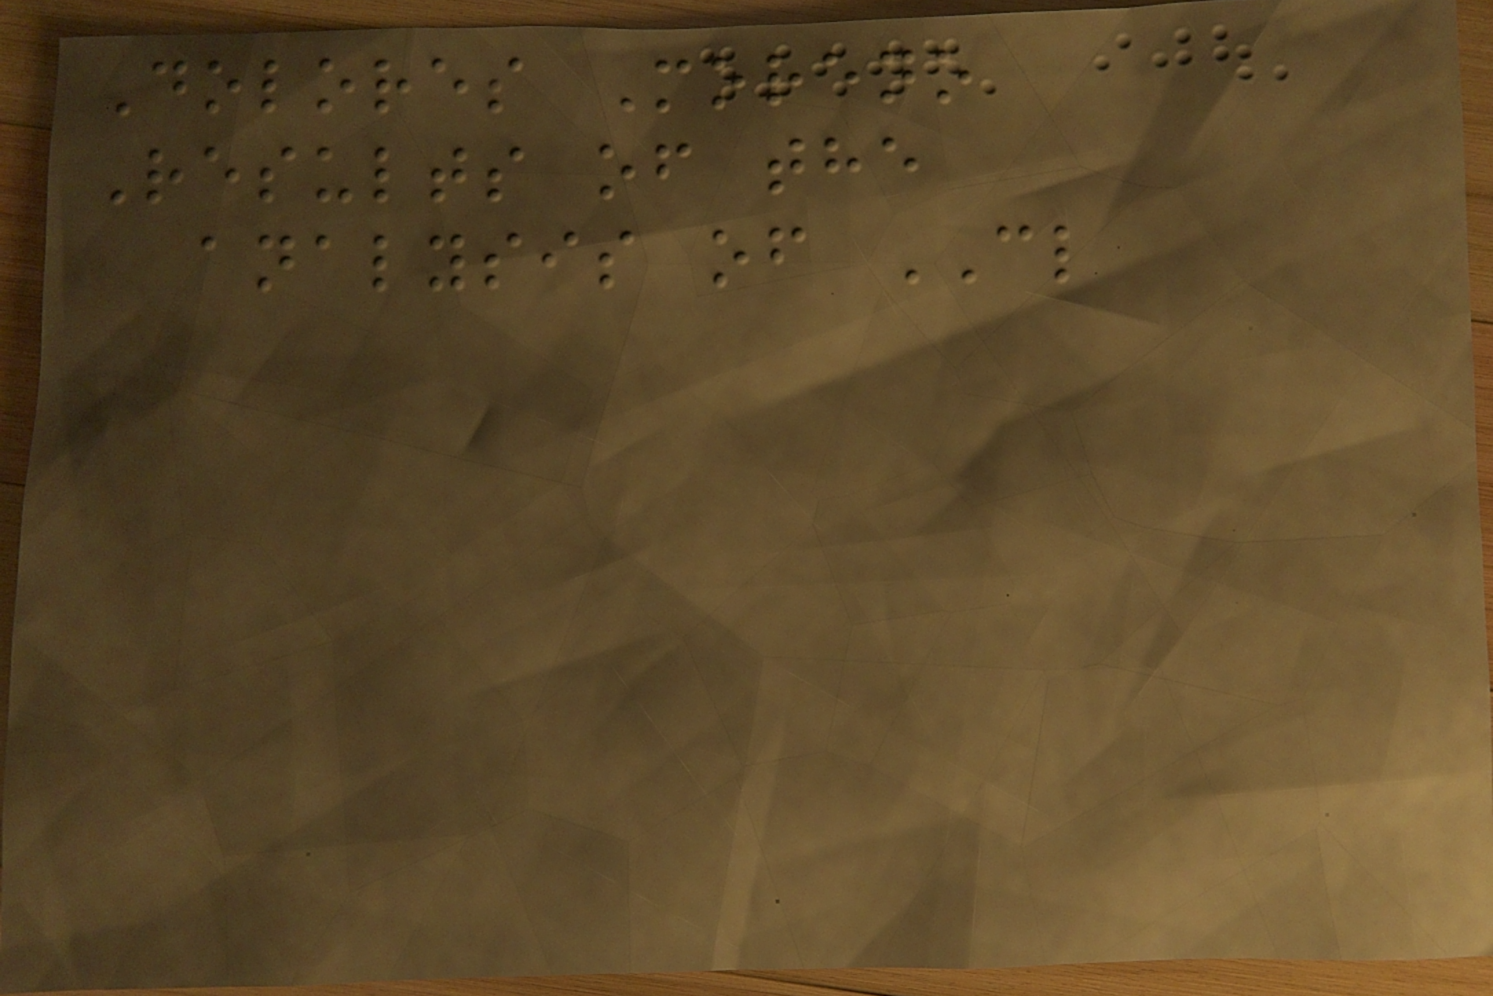Dolores Moreno
Results of the
analysis of CL
